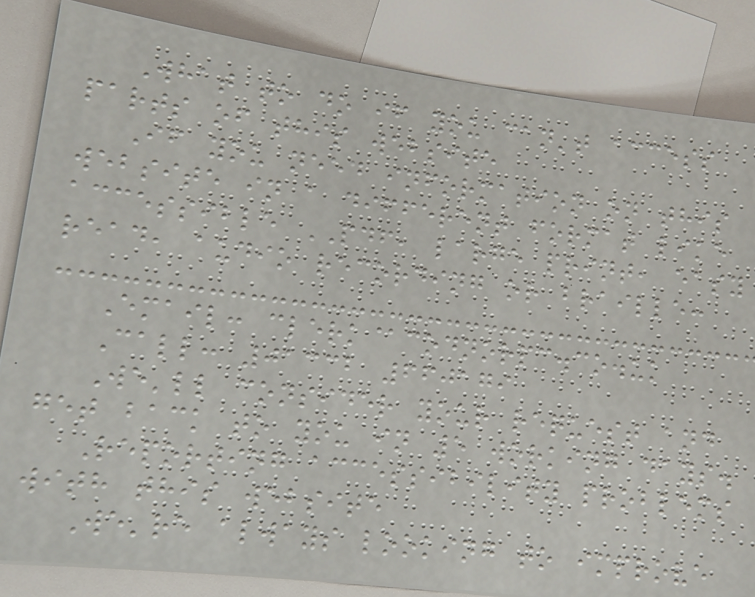What to do if you can't access
parts of this website
If you need information on this
website in a different format like
accessible PDF, large print, easy
read, audio recording or braille:
Email: clerk@codnorpc.co.uk
Call: 01332 660179
We'll consider your request and
get back to you in 5 working days.
Reporting accessibility problems
with this website
We're always looking to improve
